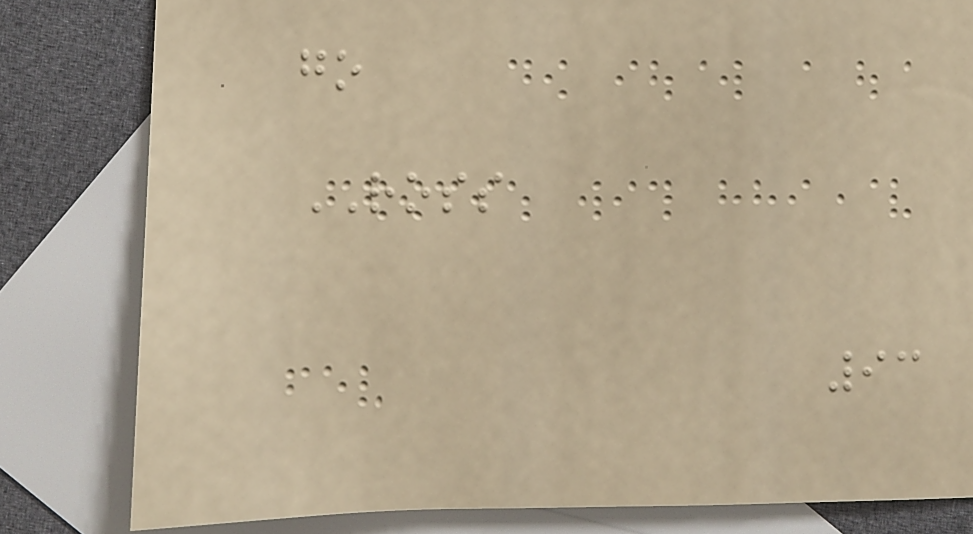go
ROSS
93
